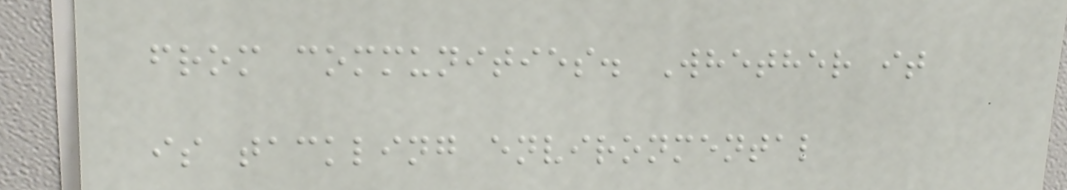from communities. Whether it
is tackling environmental
